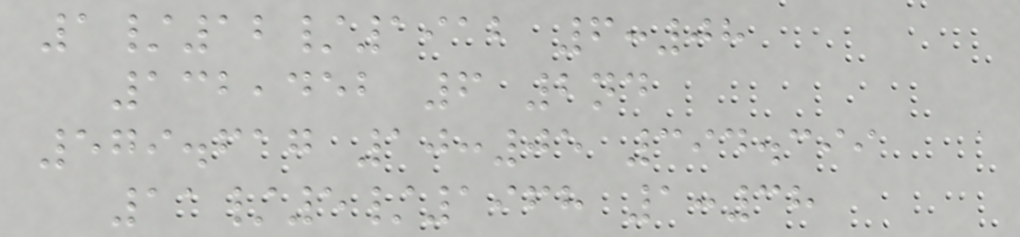1/12/1912 6:08
132,452 6 2nd
579.617 10:05 394.399
11/5/1968 1:38
